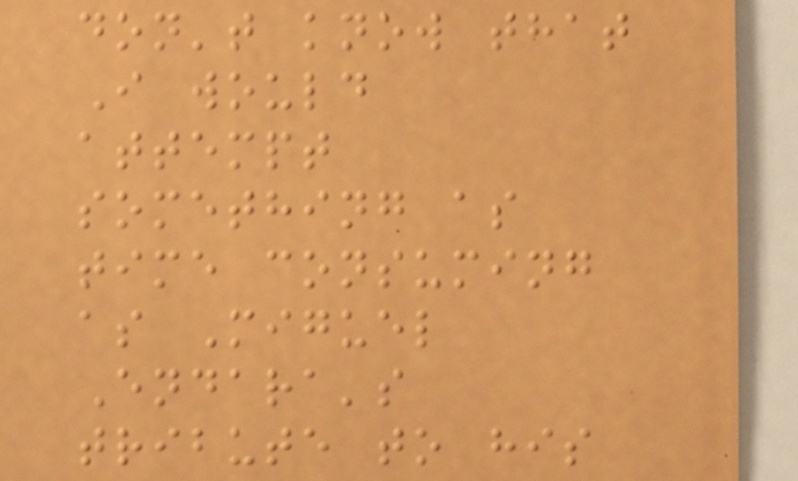don't know that
I would
attempt
something as
time consuming
as Miguel
Endara's
tribute to his
